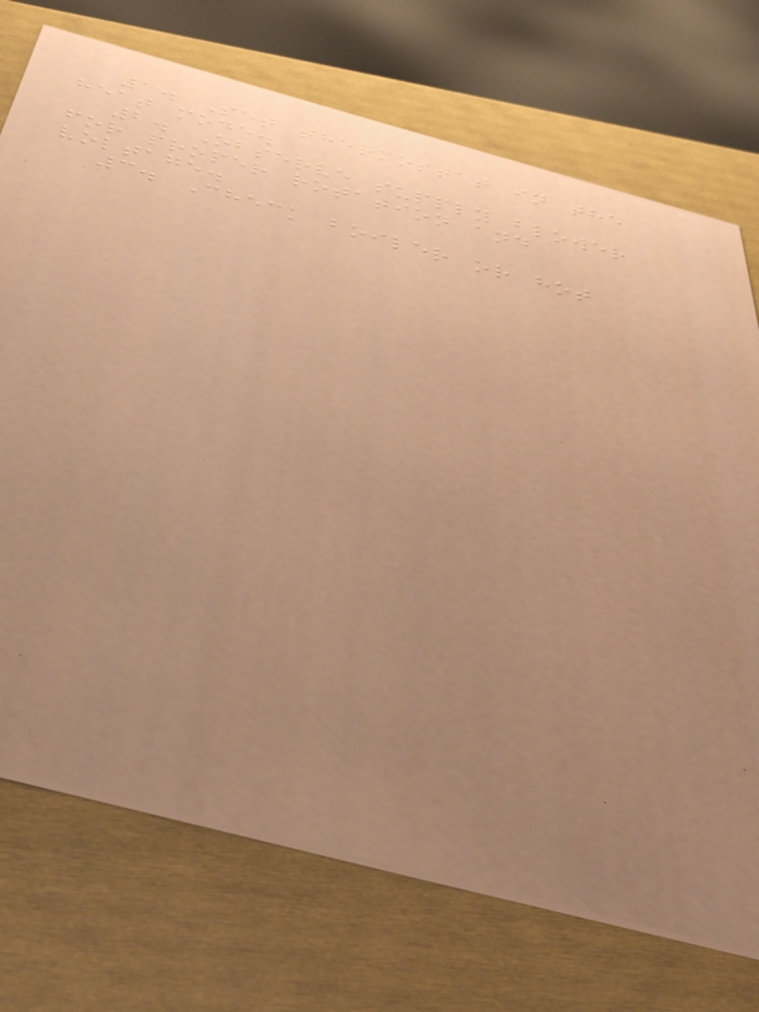1. Set thermostat in the
heat mode.
2. Observe supply blower
for proper rotation and
voltage.
3. Check boiler or hot
